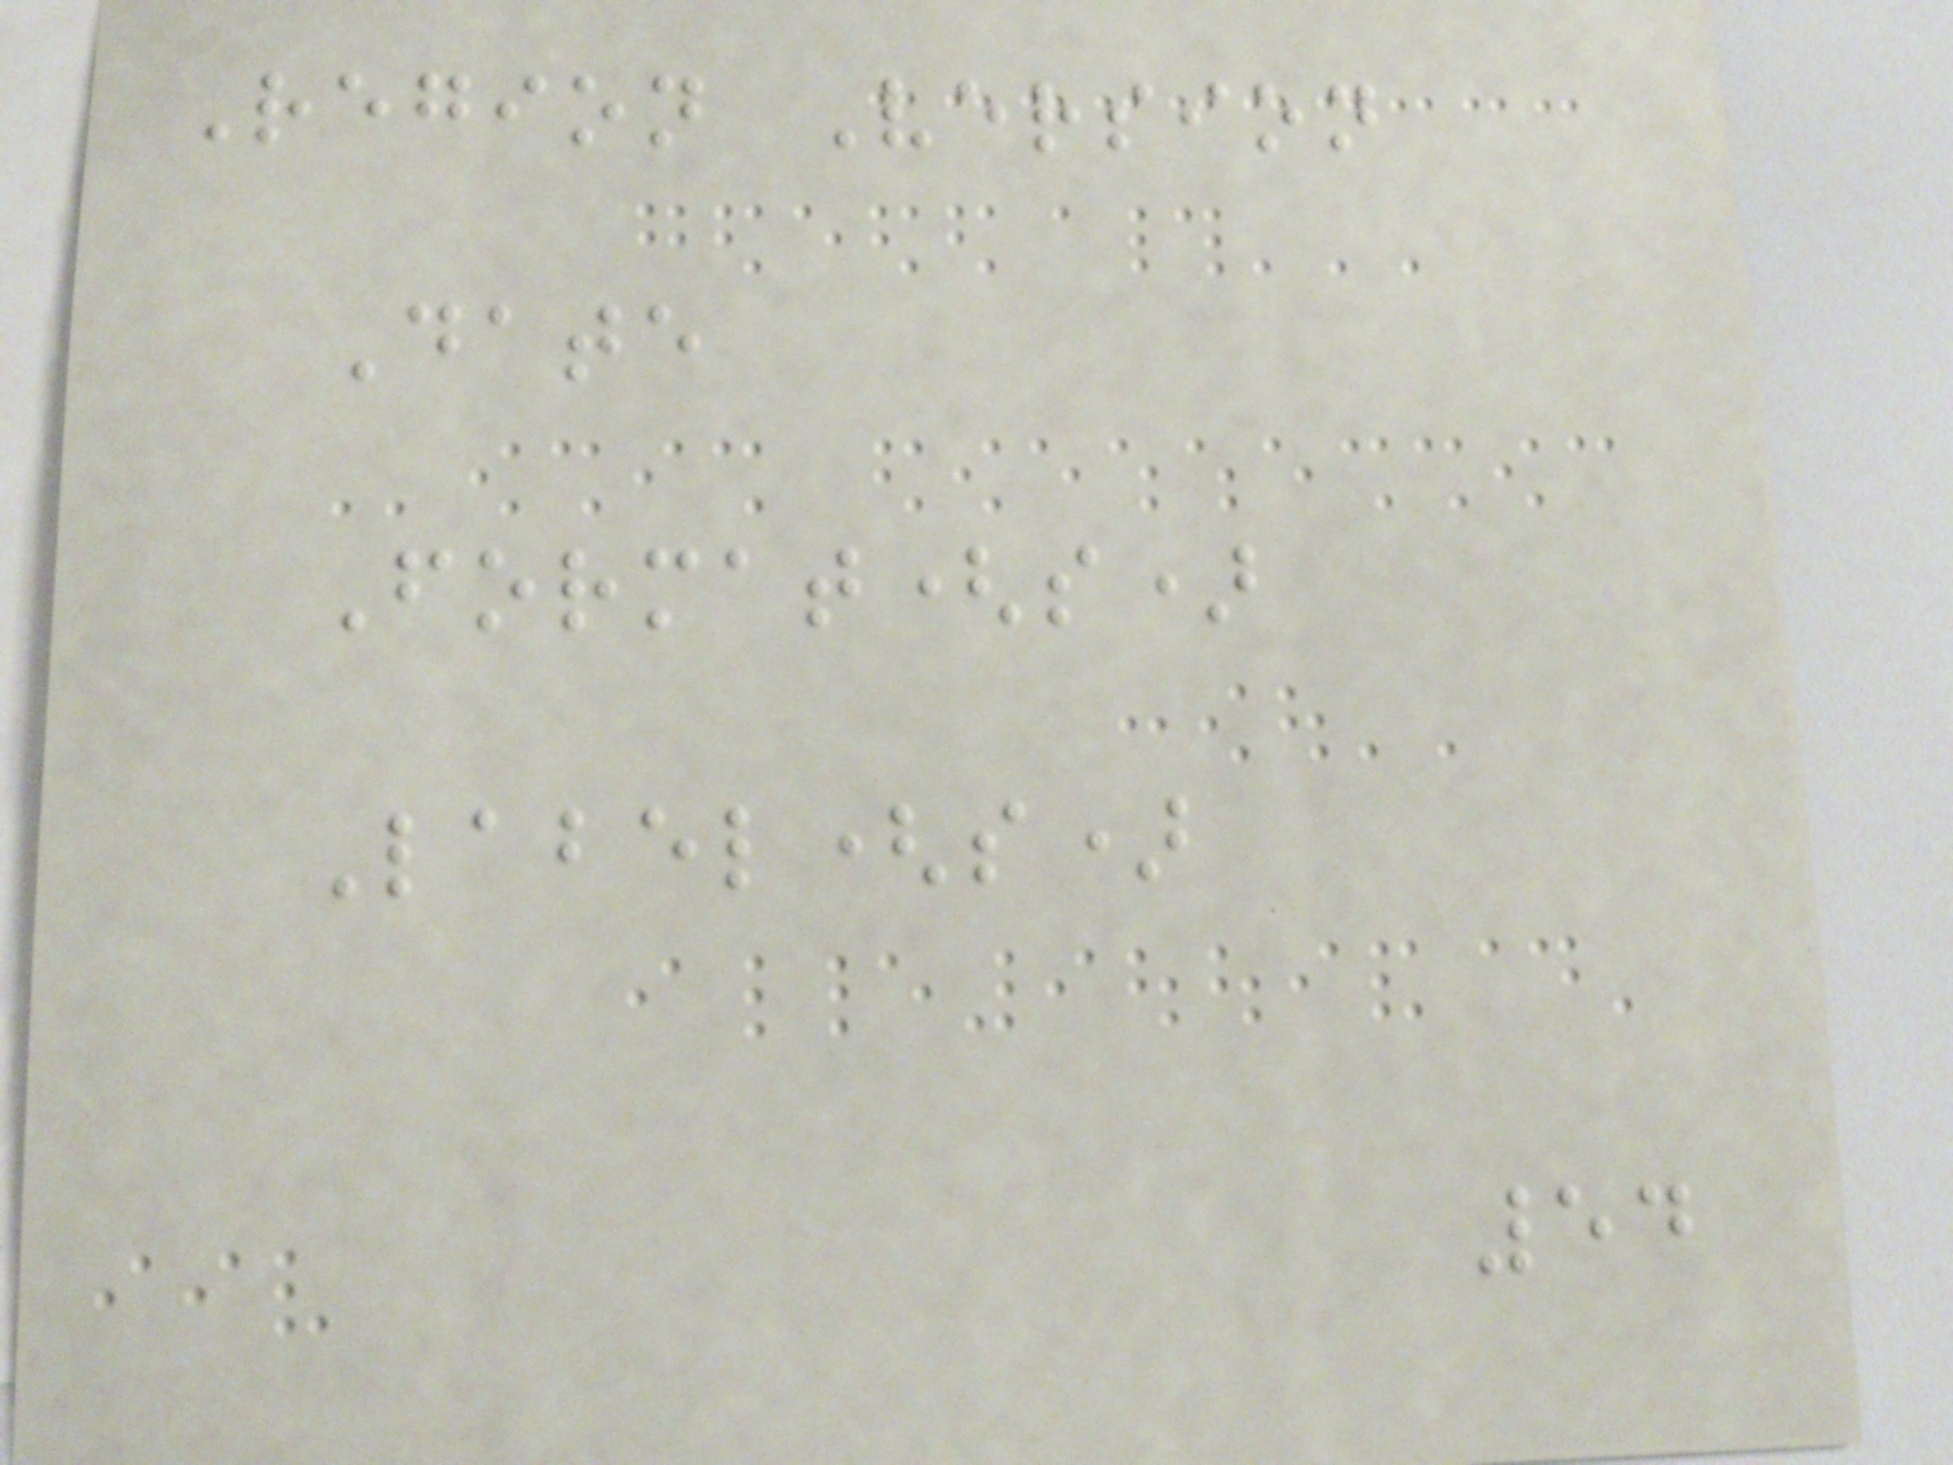Region Version
Date
Format(s)
Label(s)
54
